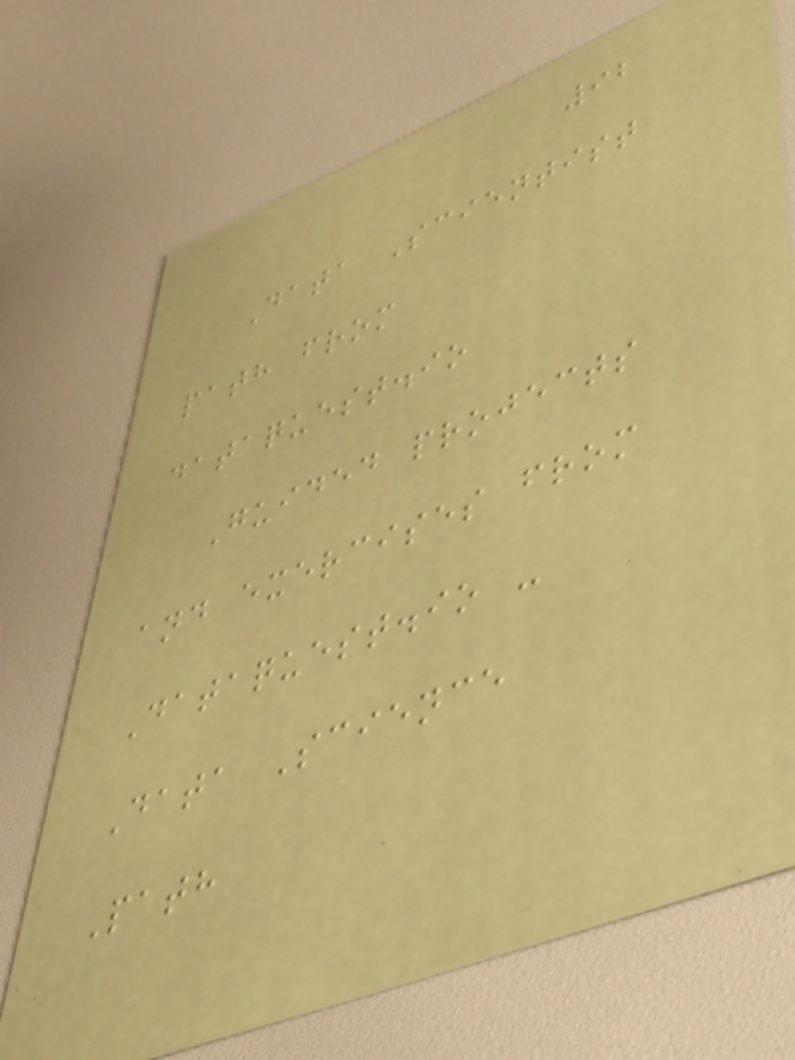92
Data Scientist
path from
dataquest.io
Guided projects
and exercises from
Dataquest.io -
Data Science
Path
